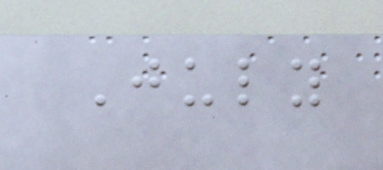July
